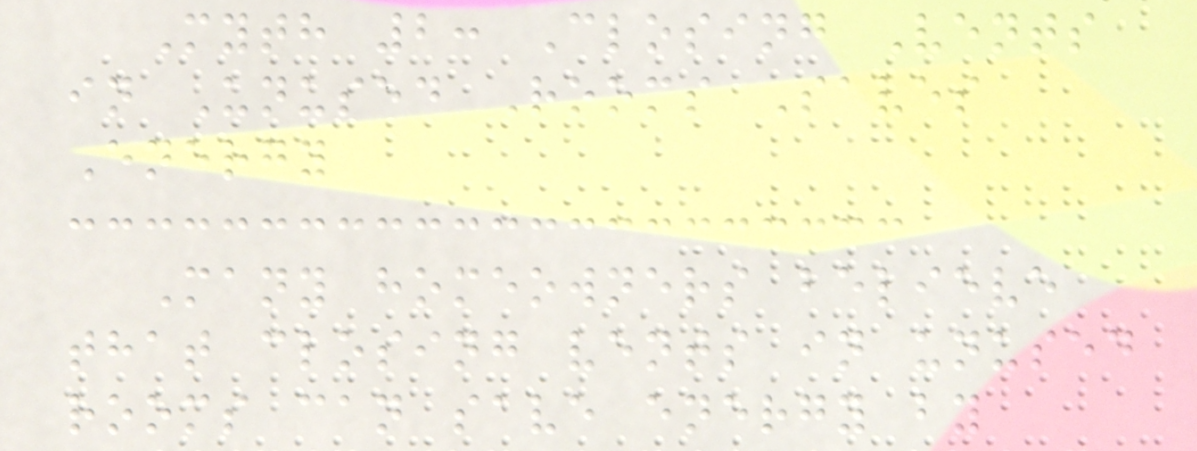Myth 2: Closing Vents
in Unused Rooms Saves
Energy
Many homeowners believe
that closing vents in unused
rooms can save energy by
